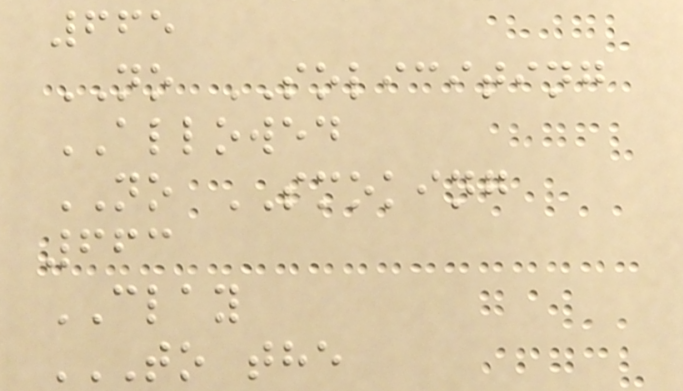665
NO SOLICITING
ALLOWED
NO SMOKING
663
CLAY
TO THE
